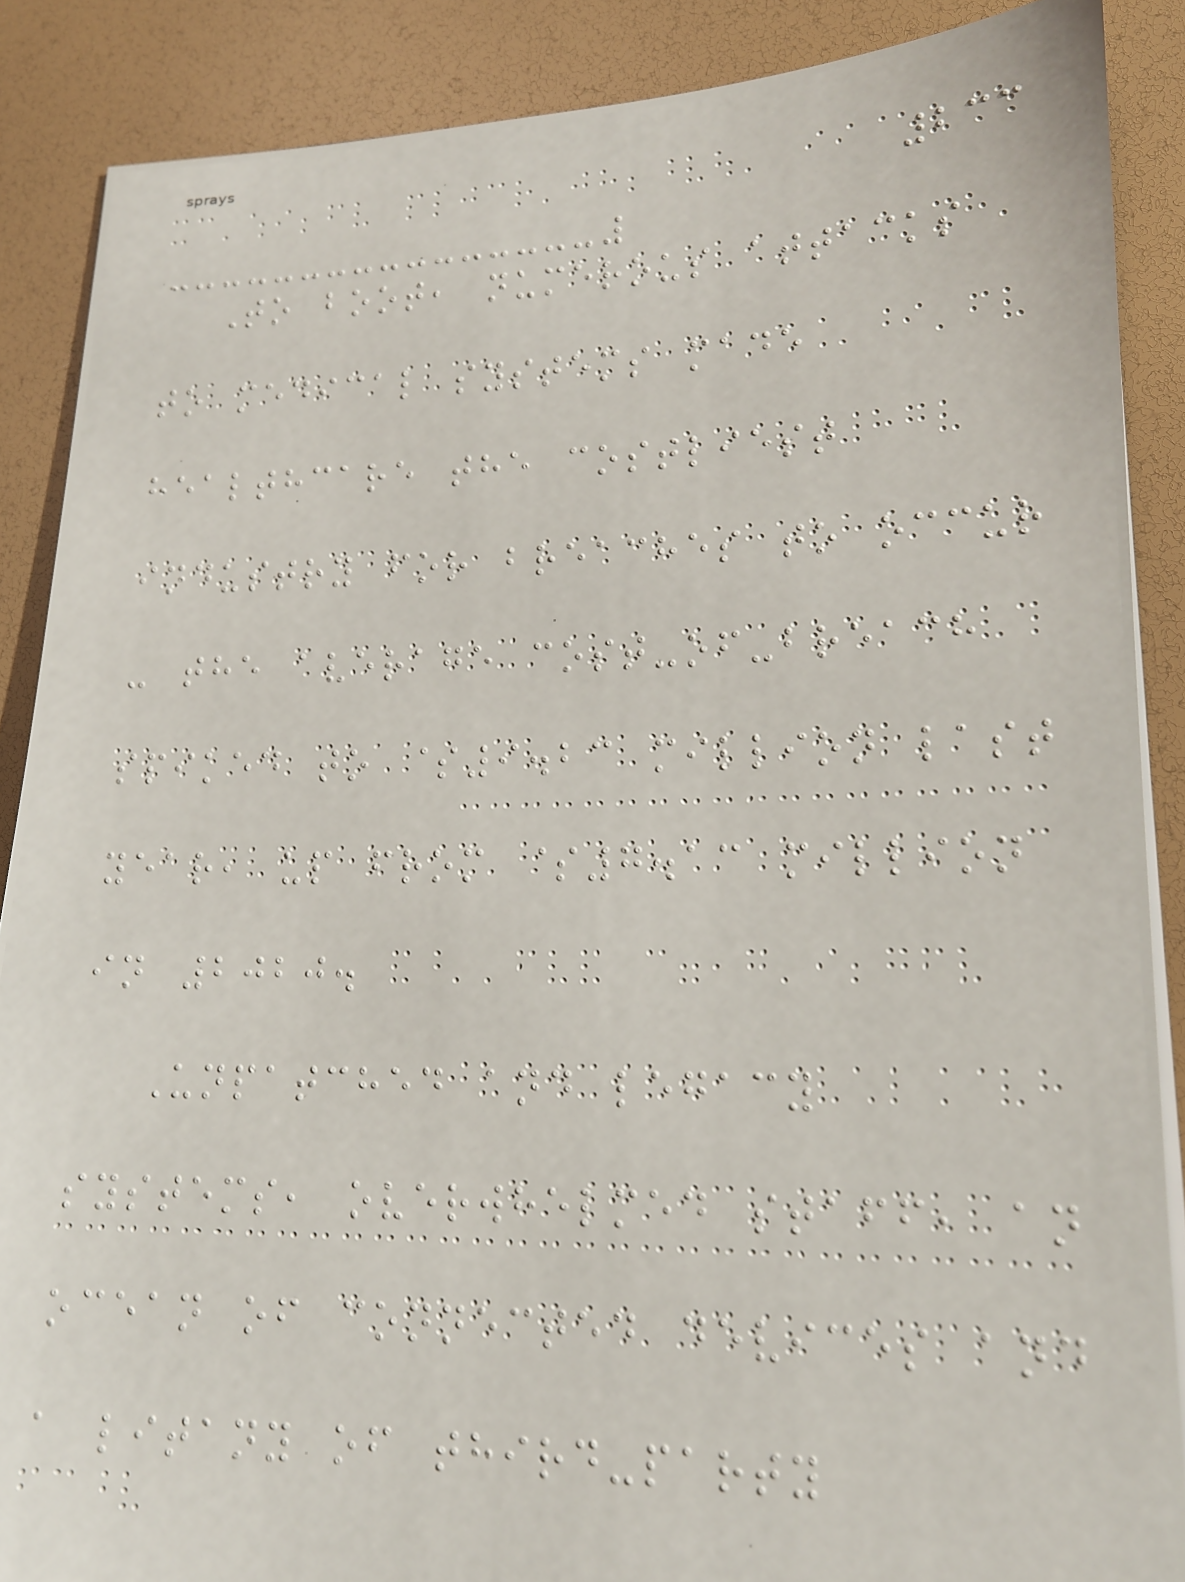233
To boot, numerous attacks
to medical systems made
healthcare the costliest
industry for breaches to occur
- the average cost-of-breach
spiked to $9.23 million last
year, up from $7.13 million
in 2020.
Unpatched and legacy
systems, overwhelmed staff, an
ocean of connected devices and
a litany of third-party
